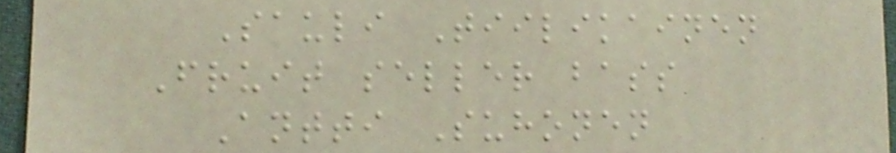Sauli Tiilikainen
Fruit seller bass
Antti Suhonen
